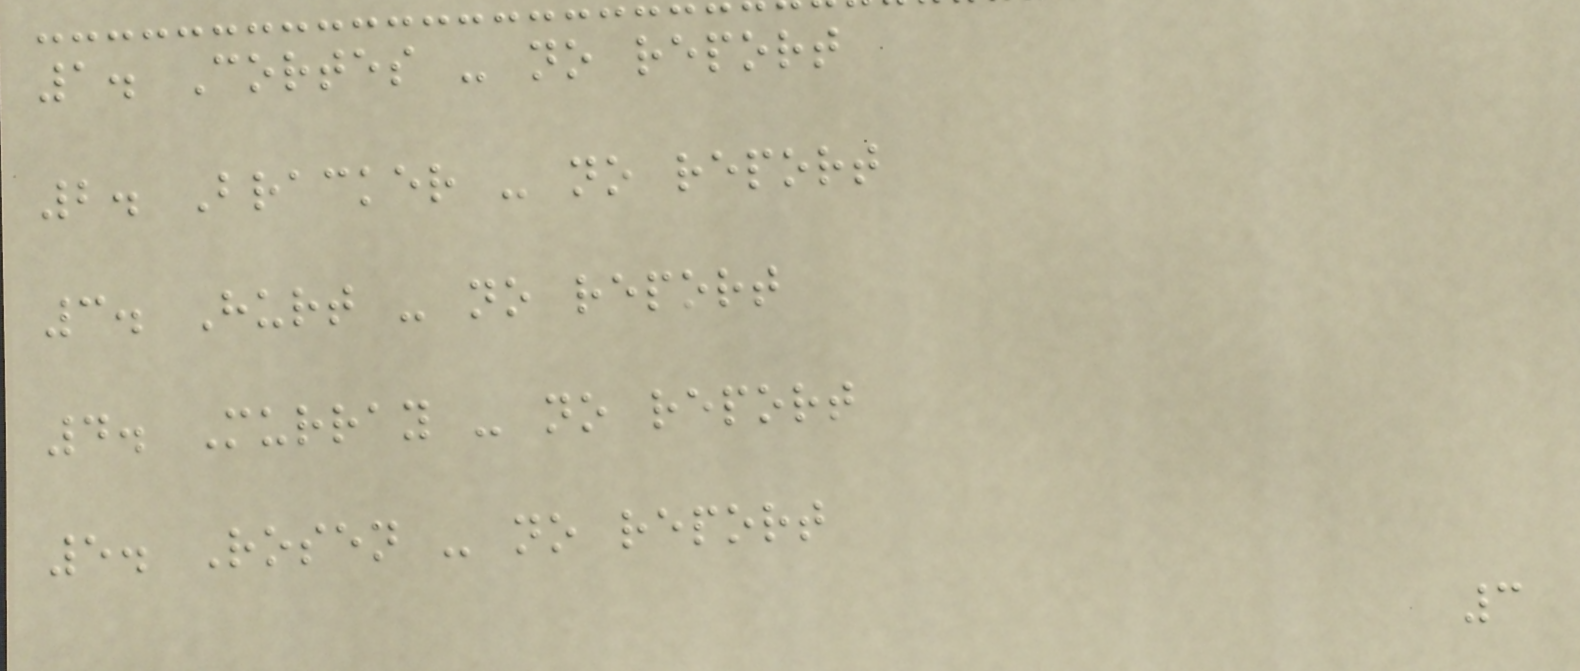1. Cortes - no report
2. Bracker - no report
3. Hurt - no report
4. Murray - no report
5. Rosen - no report
3
